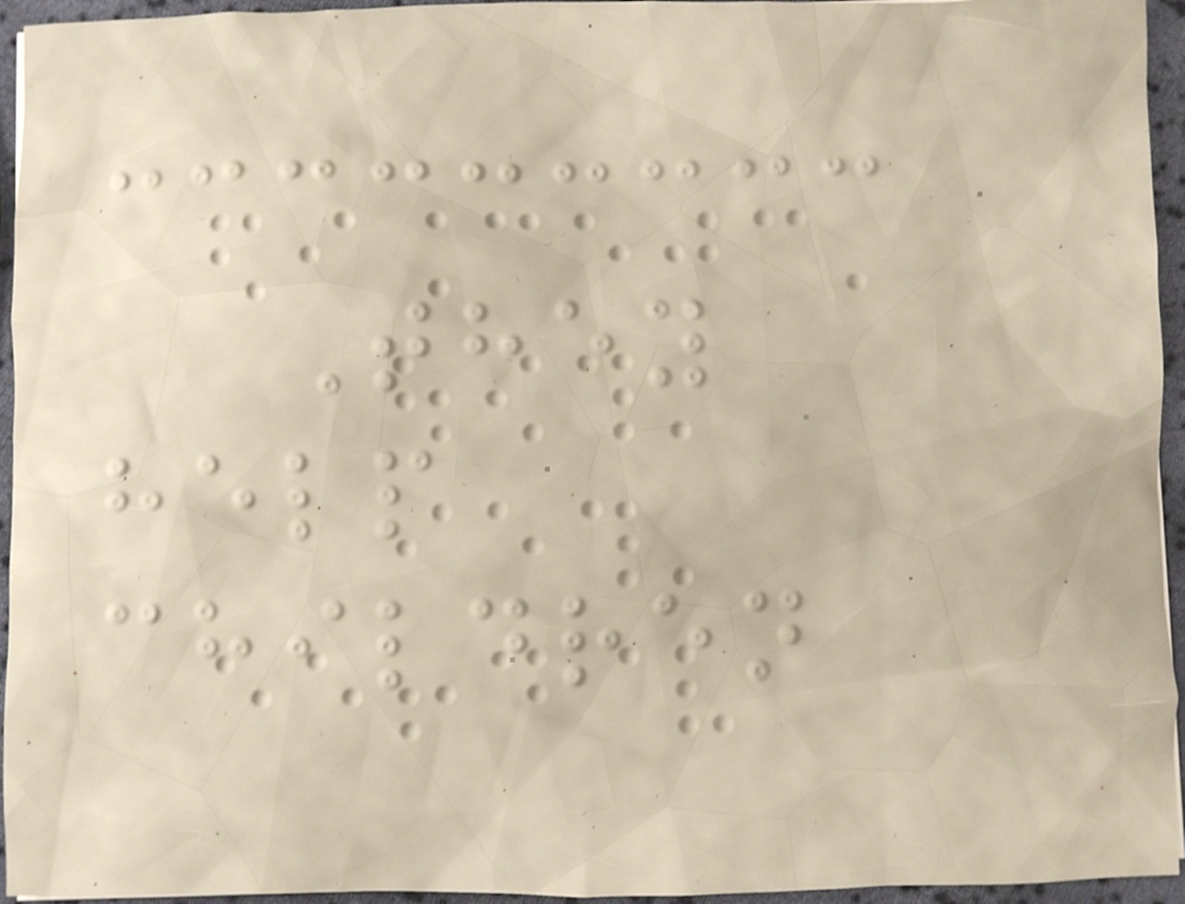They
help
children
